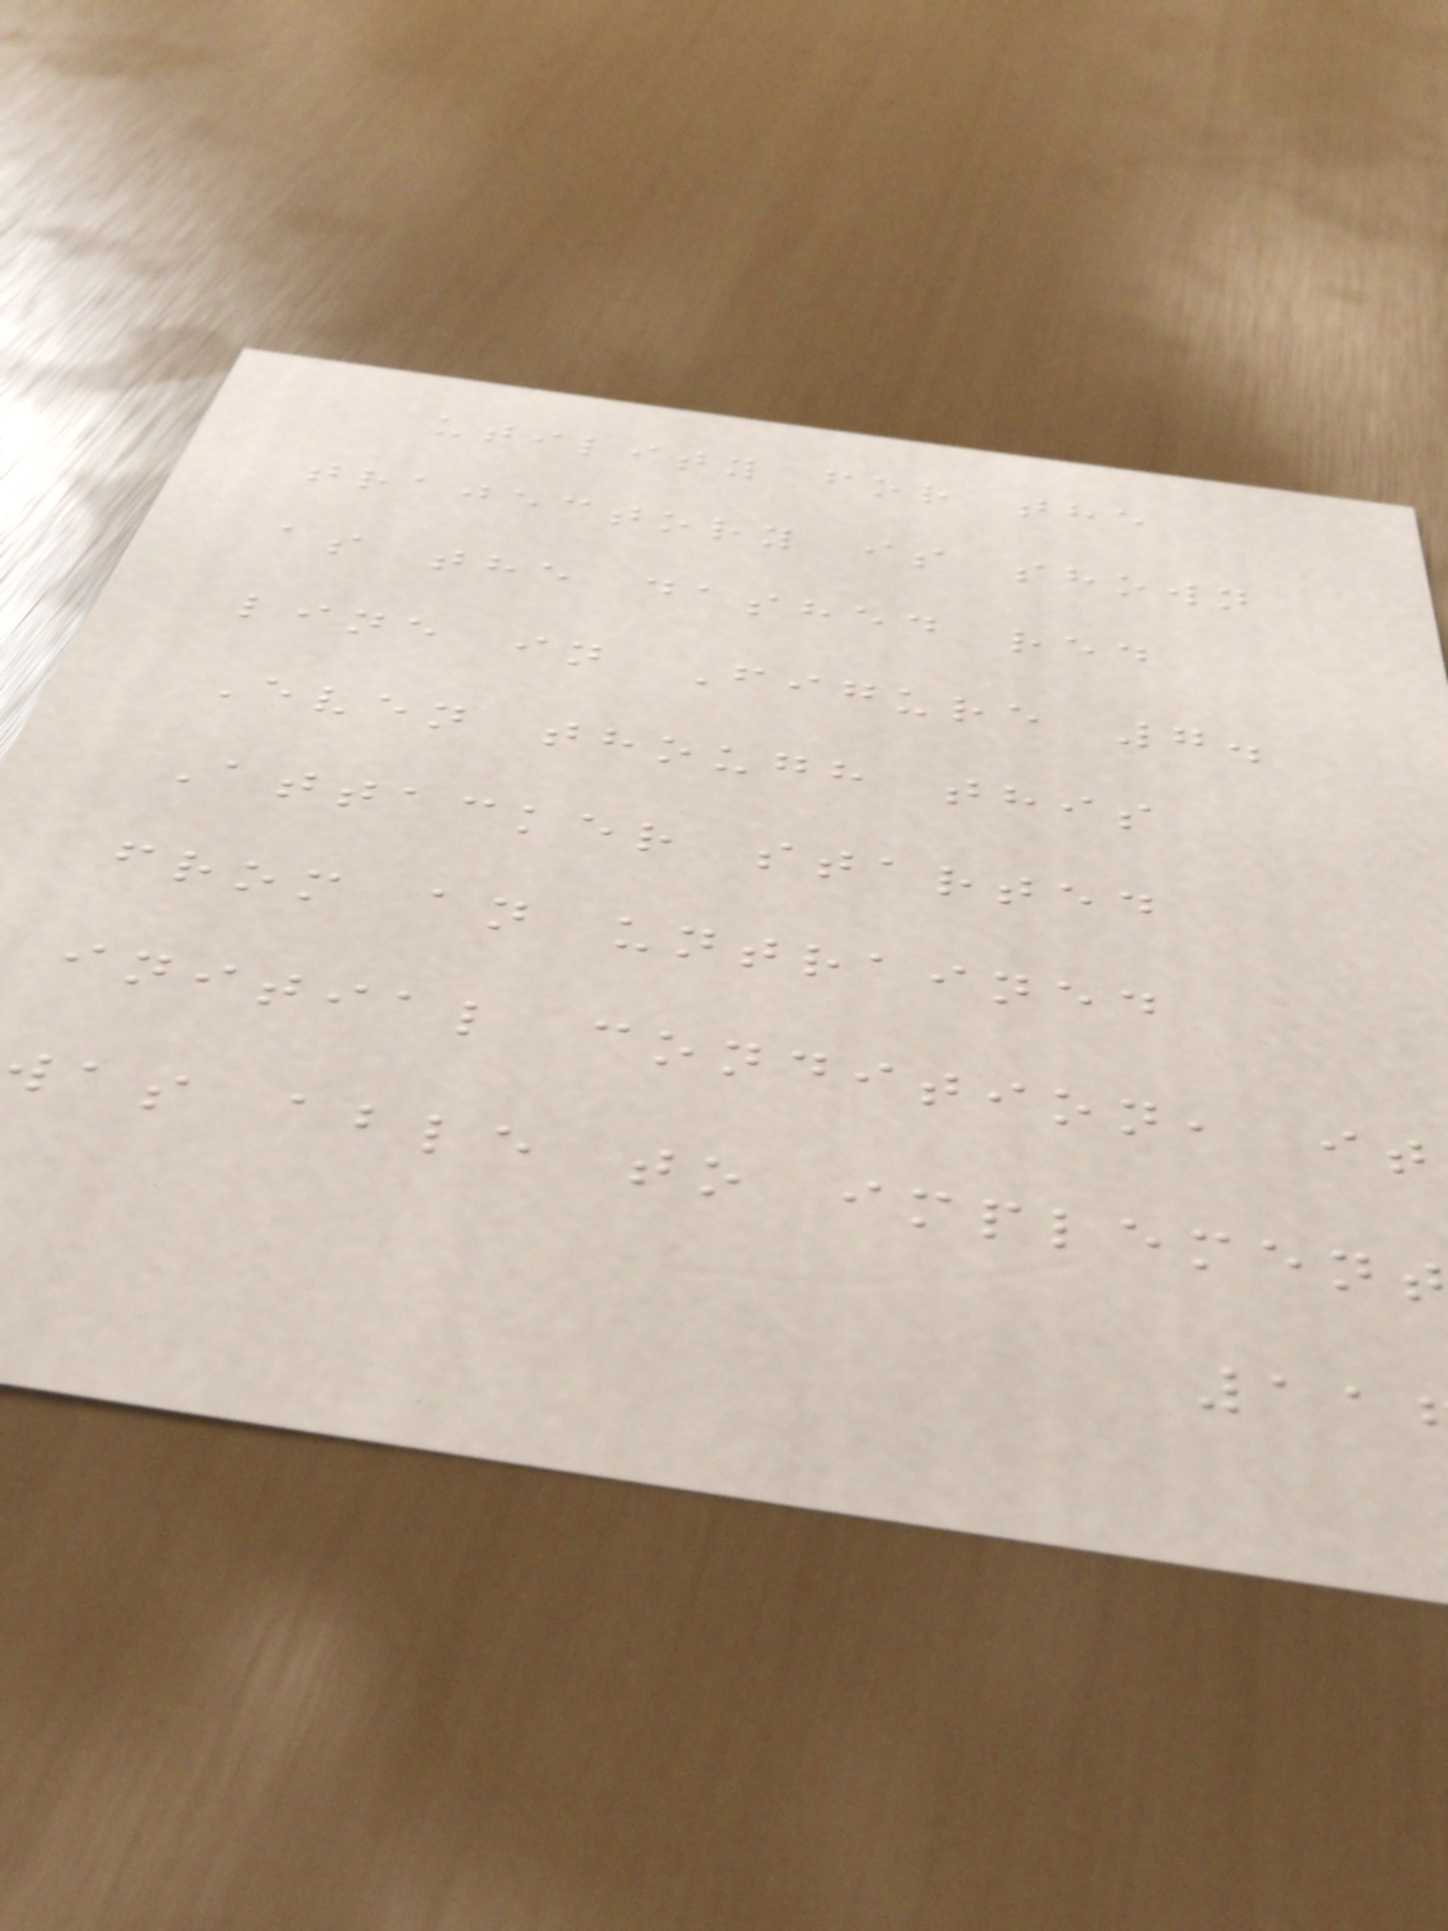utility for the
trajectory is shown
as the dashed red
line in Figure 7.
Even though this
Attacker started
from an untrained
initial condition, it
as able to implement
